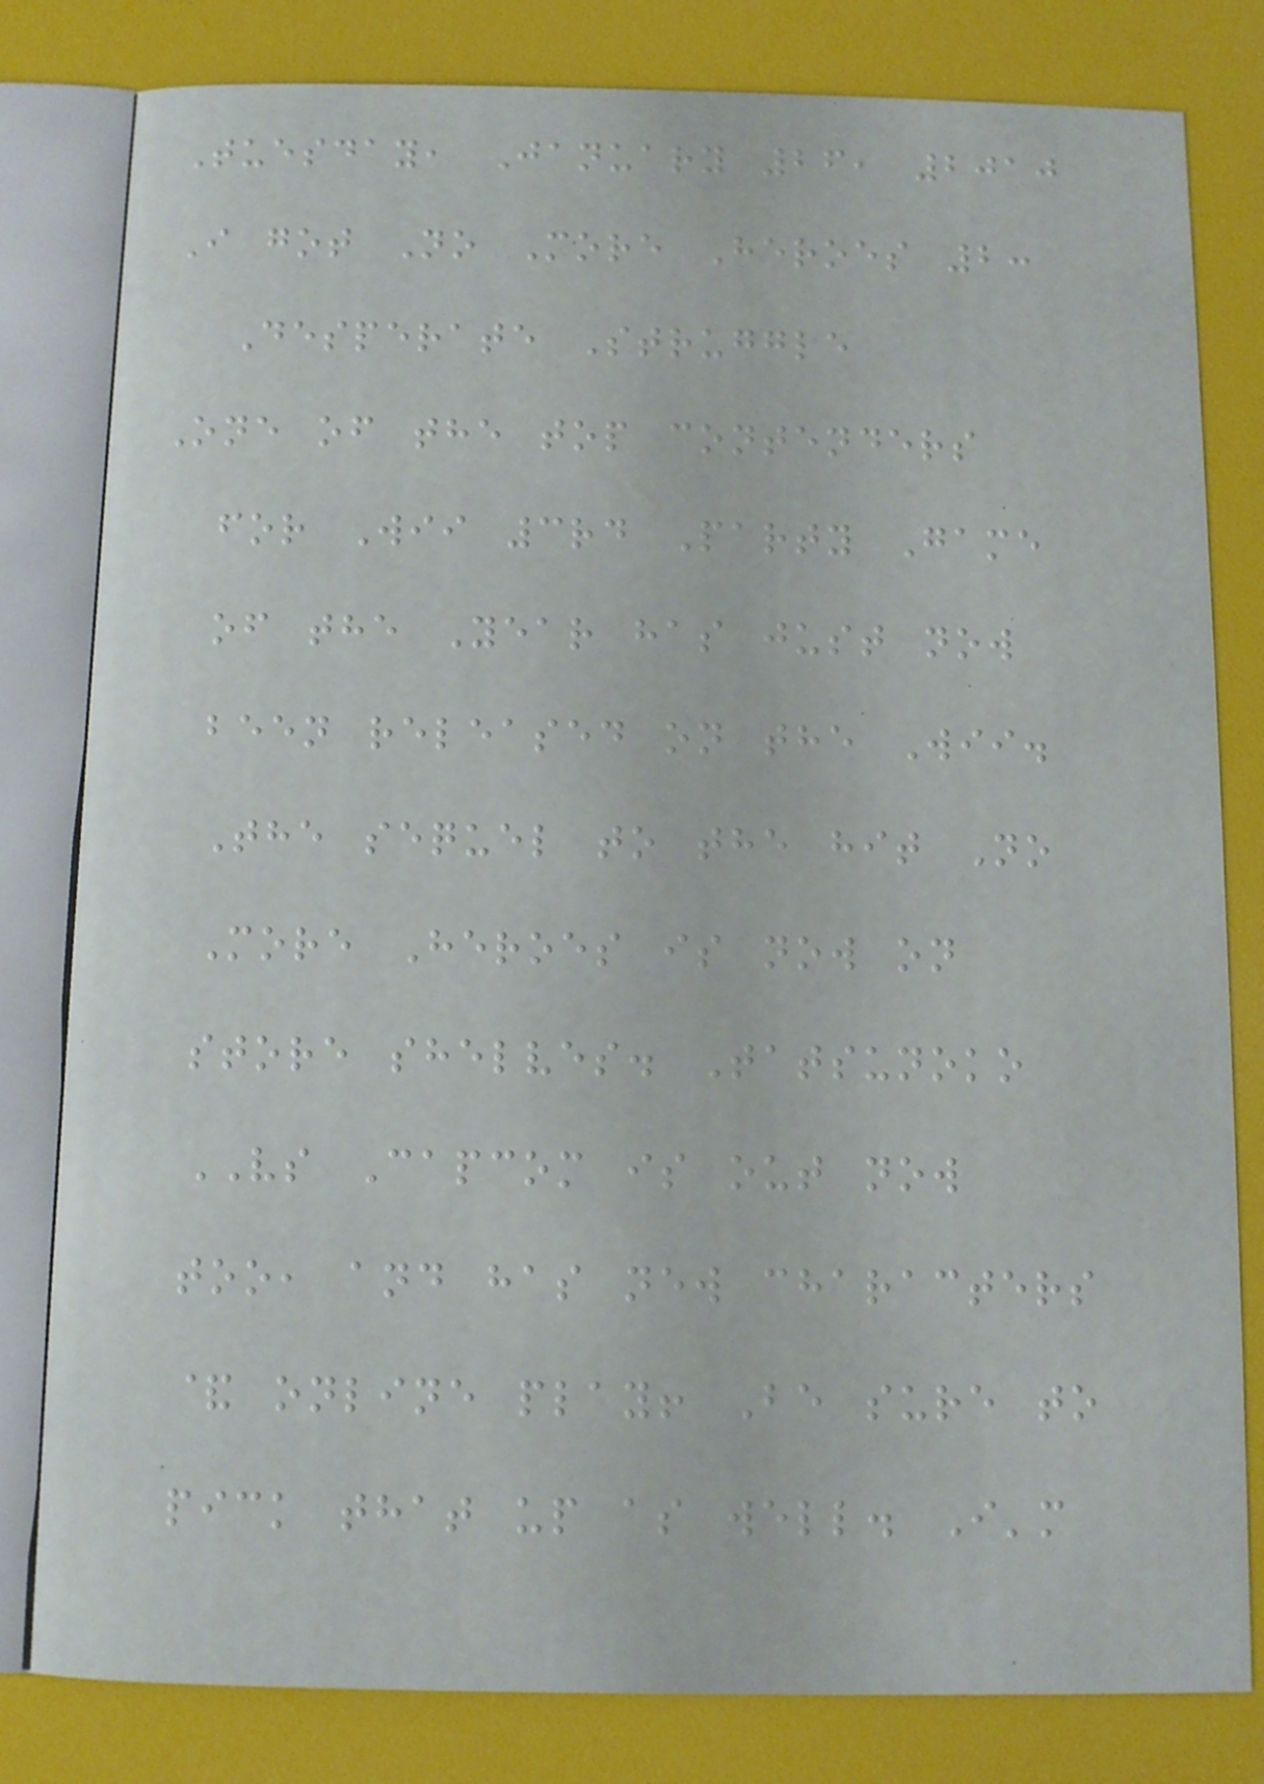Tuesday, January 26, 2010
I got No More Heroes 2:
Desperate Struggle
One of the top contenders
for Wii 3rd Party Game
of the Year has just now
been released on the Wii.
The sequel to the hit No
More Heroes is now on
store shelves. Tatsunoko
VS Capcom is out now
too, and has new characters
& online play! Be sure to
pick that up as well. I'm
